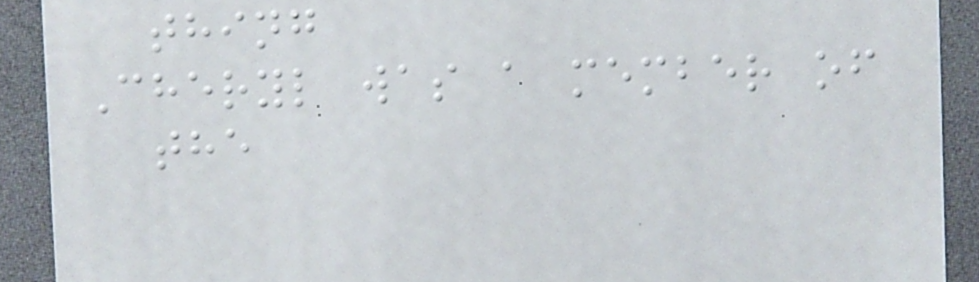thing
Cheryl was a member of
the
